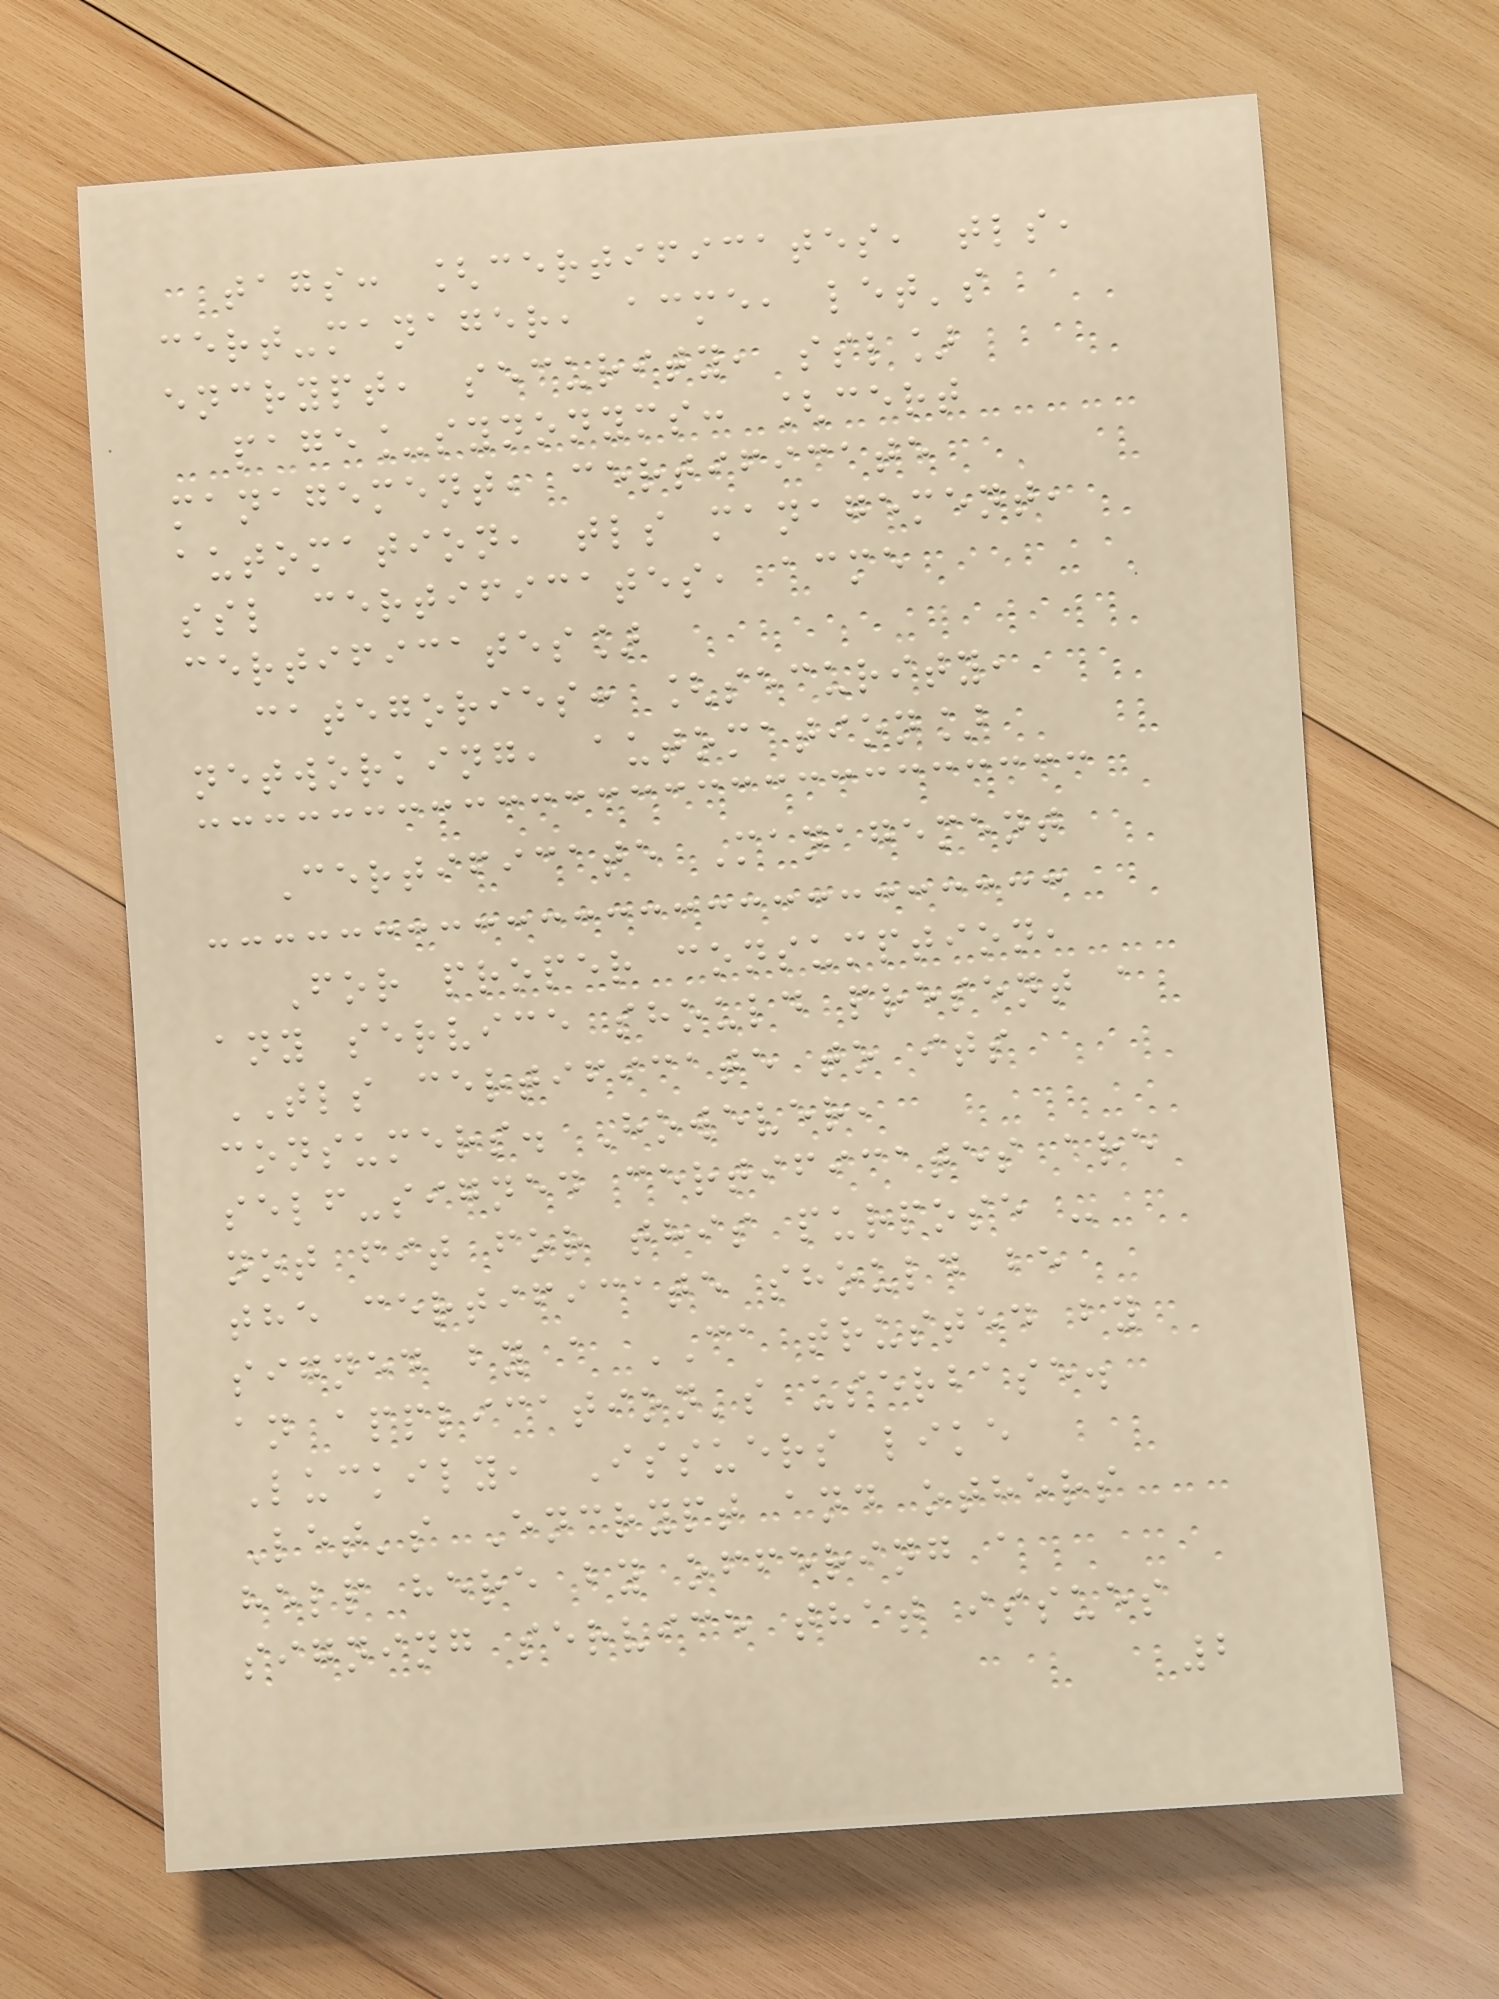tags: [certificates, tls,
cert-manager, acme, let's
encrypt, security, ssl]
page_synonyms: [cert
management, certificate
automation, tls management,
ssl certificates, acme
certificates]
categories: [security,
networking, automation]
Certificate Management
For proper consumption,
any service should present a
TLS certificate to its
consumers. However,
self-signed certificates are
not fit for this purpose -
the certificate should be
signed by a CA trusted by
an application's userbase.
Luckily, Issuers like
Let's Encrypt and others
help here by offering a
signing service that issues
2
